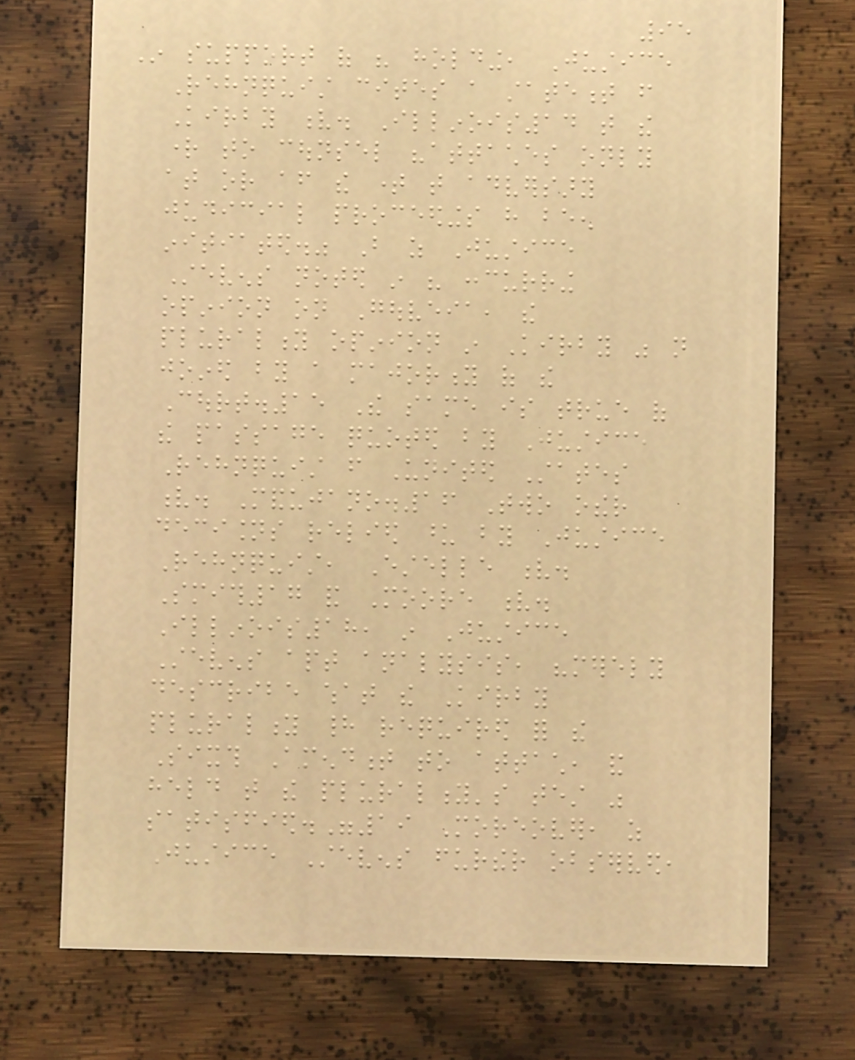95
In support of his holding, Justice
Rehnquist cites a statement from
Kirby v. Illinois14 that the
right to counsel "attaches only
at or after the time that adversary
judicial proceedings have been
initiated." But as Justice
Stevens noted in his concurring
opinion on Gouveia, the
plurality opinion in Kirby was not
joined by a majority of the
Court.15 The same is true of
the passage quoted by Justice
Rehnquist from United States
v. Mandujano.16 Two other
decisions relied upon by Justice
Rehnquist, Estelle v.
Smith17 and Moore v.
Illinois18, in Justice
Stevens apt analysis, "merely
describe what the Kirby
plurality had required for the
Sixth Amendment to attach, and
held that the plurality's test was
satisfied."19 Moreover, as
Justice Stevens further observed,
